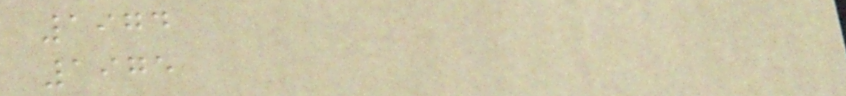1974
1975
